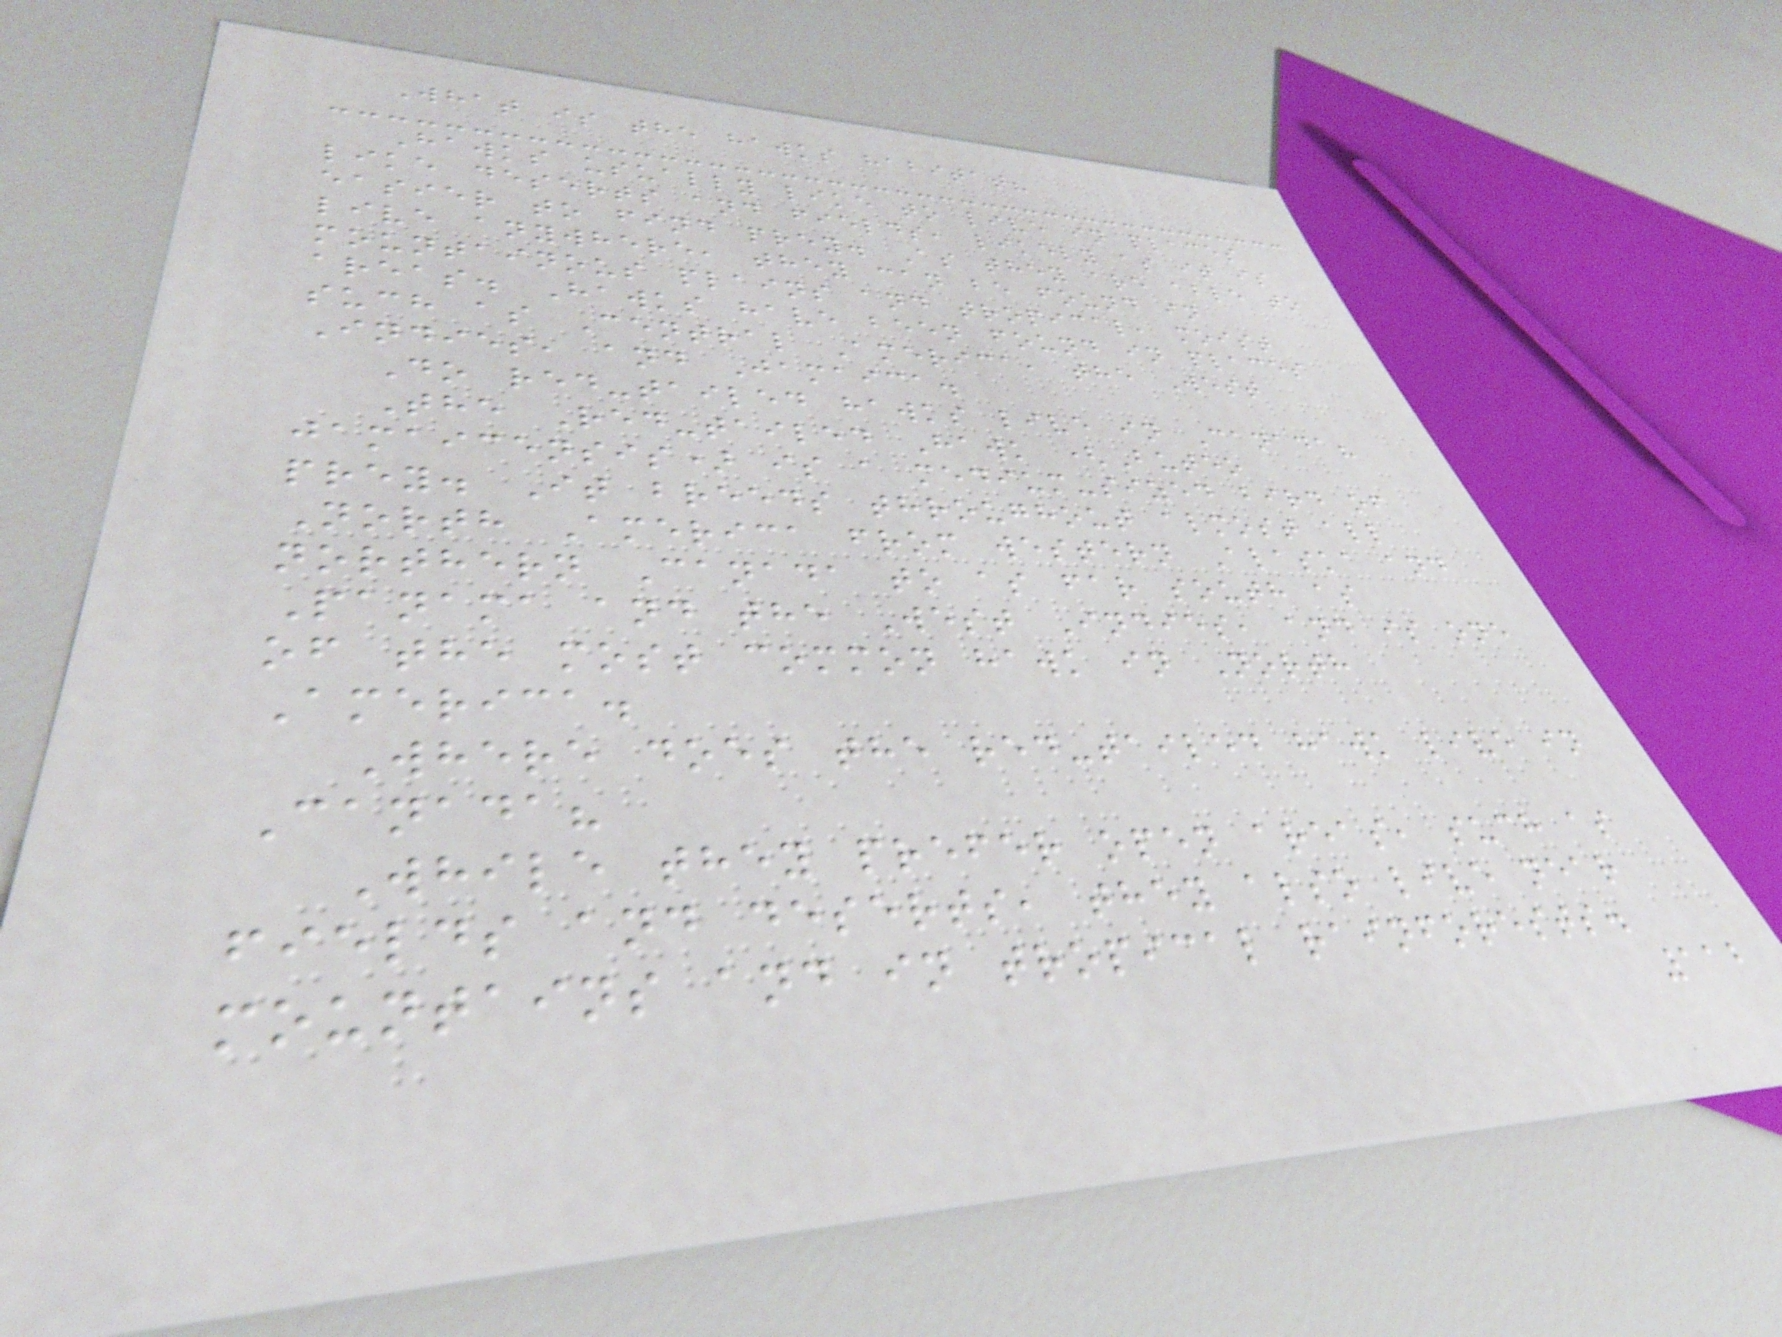What is the hawks habitat?
Hawks usually like to live in places
like deserts and fields, likely as it is
easier to find prey. As they are able to
live anywhere, they can be found in
mountainous plains and tropical, moist
areas. Hawks have been found in places
such as Central America, the West
Indies, and Jamaica.
Do red-tailed hawks live in Canada?
The Red-tailed Hawk (Buteo
jamaicensis) is a medium-sized bird of
prey. It breeds throughout almost all
North America from western Alaska and
northern Canada to as far south as
Panama and the West Indies, and is one
of the most common hawk in North
America.
Where does the red-tailed hawk live in
Canada?
While they prefer open areas, such as
fields and deserts, they also live near
mountains and in tropical rainforests.
112
